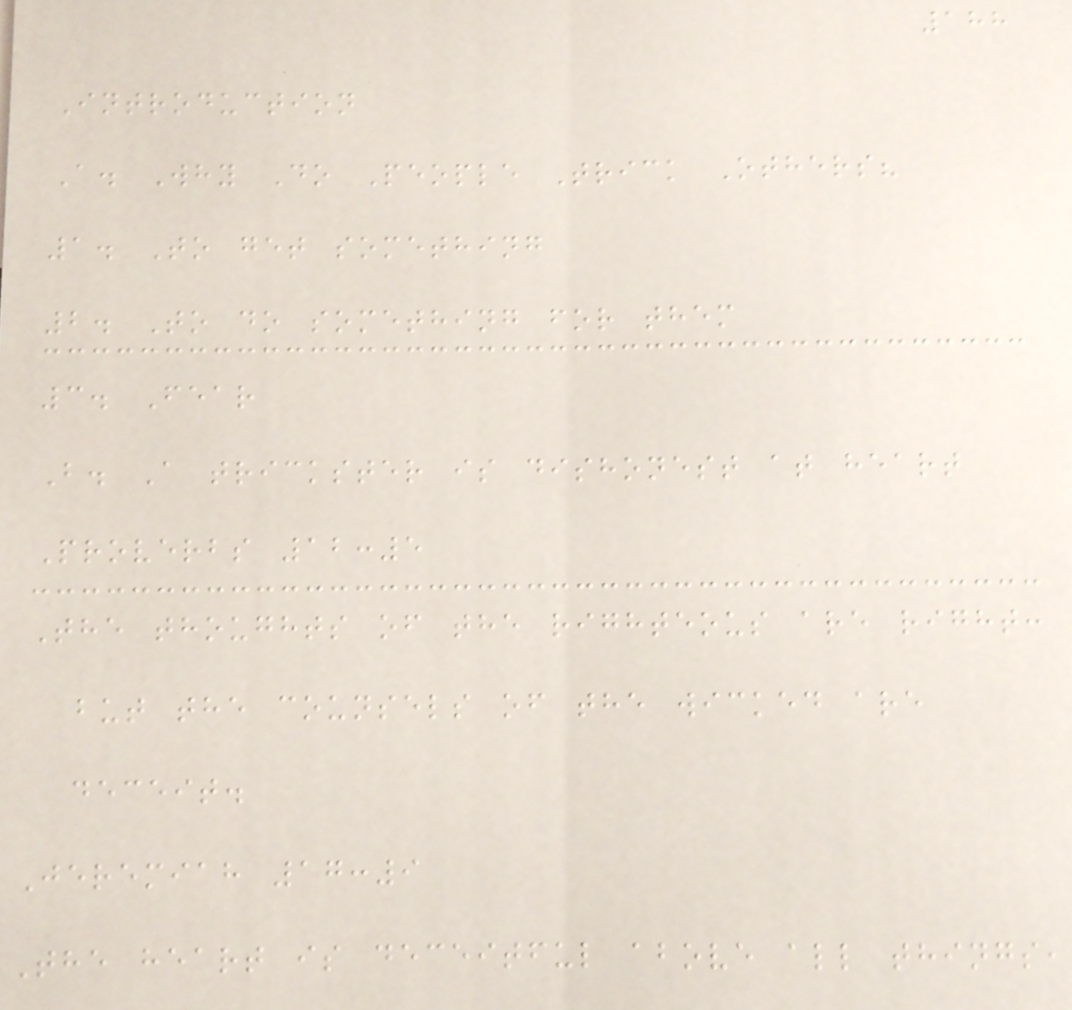188
Introduction
A. Why Do People Trick Others?
1. To get something
2. To do something for them
3. Fear
B. A trickster is dishonest at heart
Proverbs 12:5
The thoughts of the righteous are right:
but the counsels of the wicked are
deceit.
Jeremiah 17:9
The heart is deceitful above all things,
